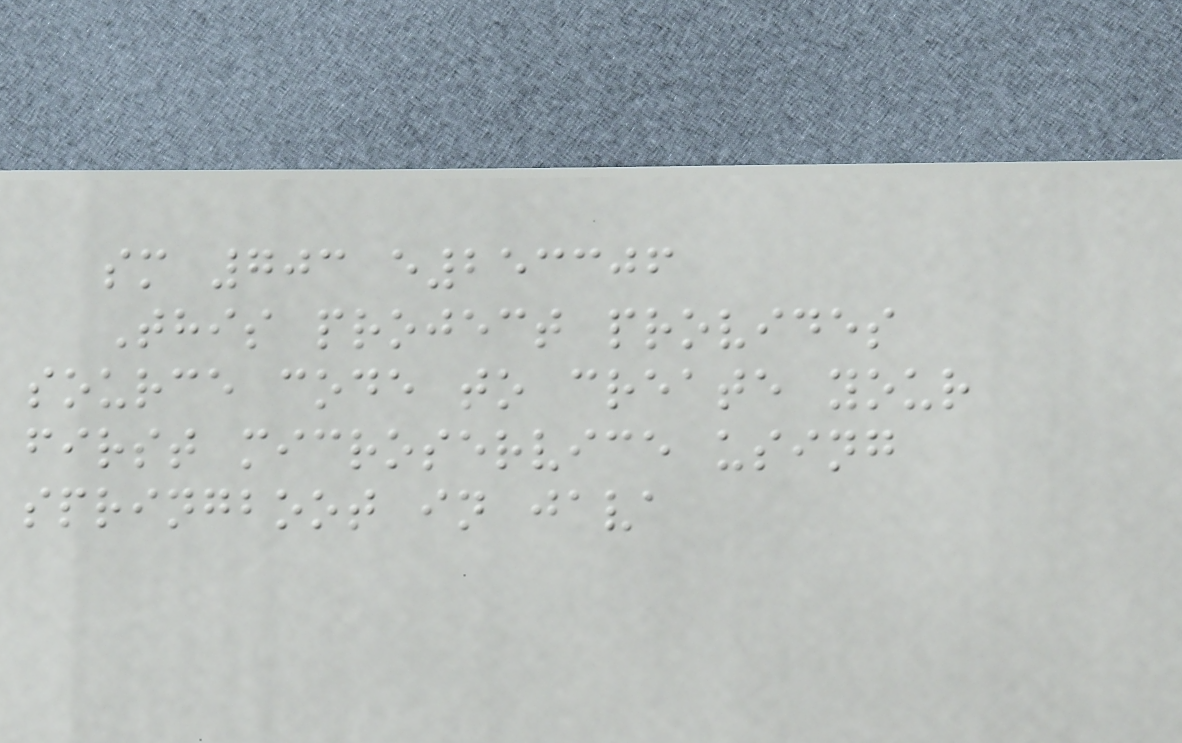sm 703 e253306
This project provides
source code to create your
first microservice using
springboot in java
